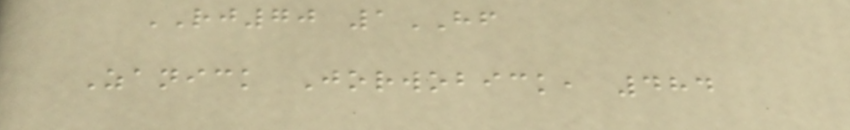RJ70 1HF
Zanick Jorwobick, 484
